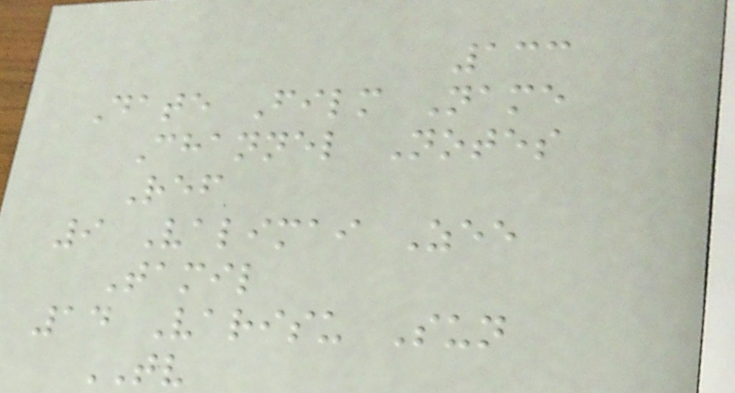133
Date Film Name
Channel Notes
Ref
9 Valimai Zee
Tamil
14 Varisu Sun
TV
